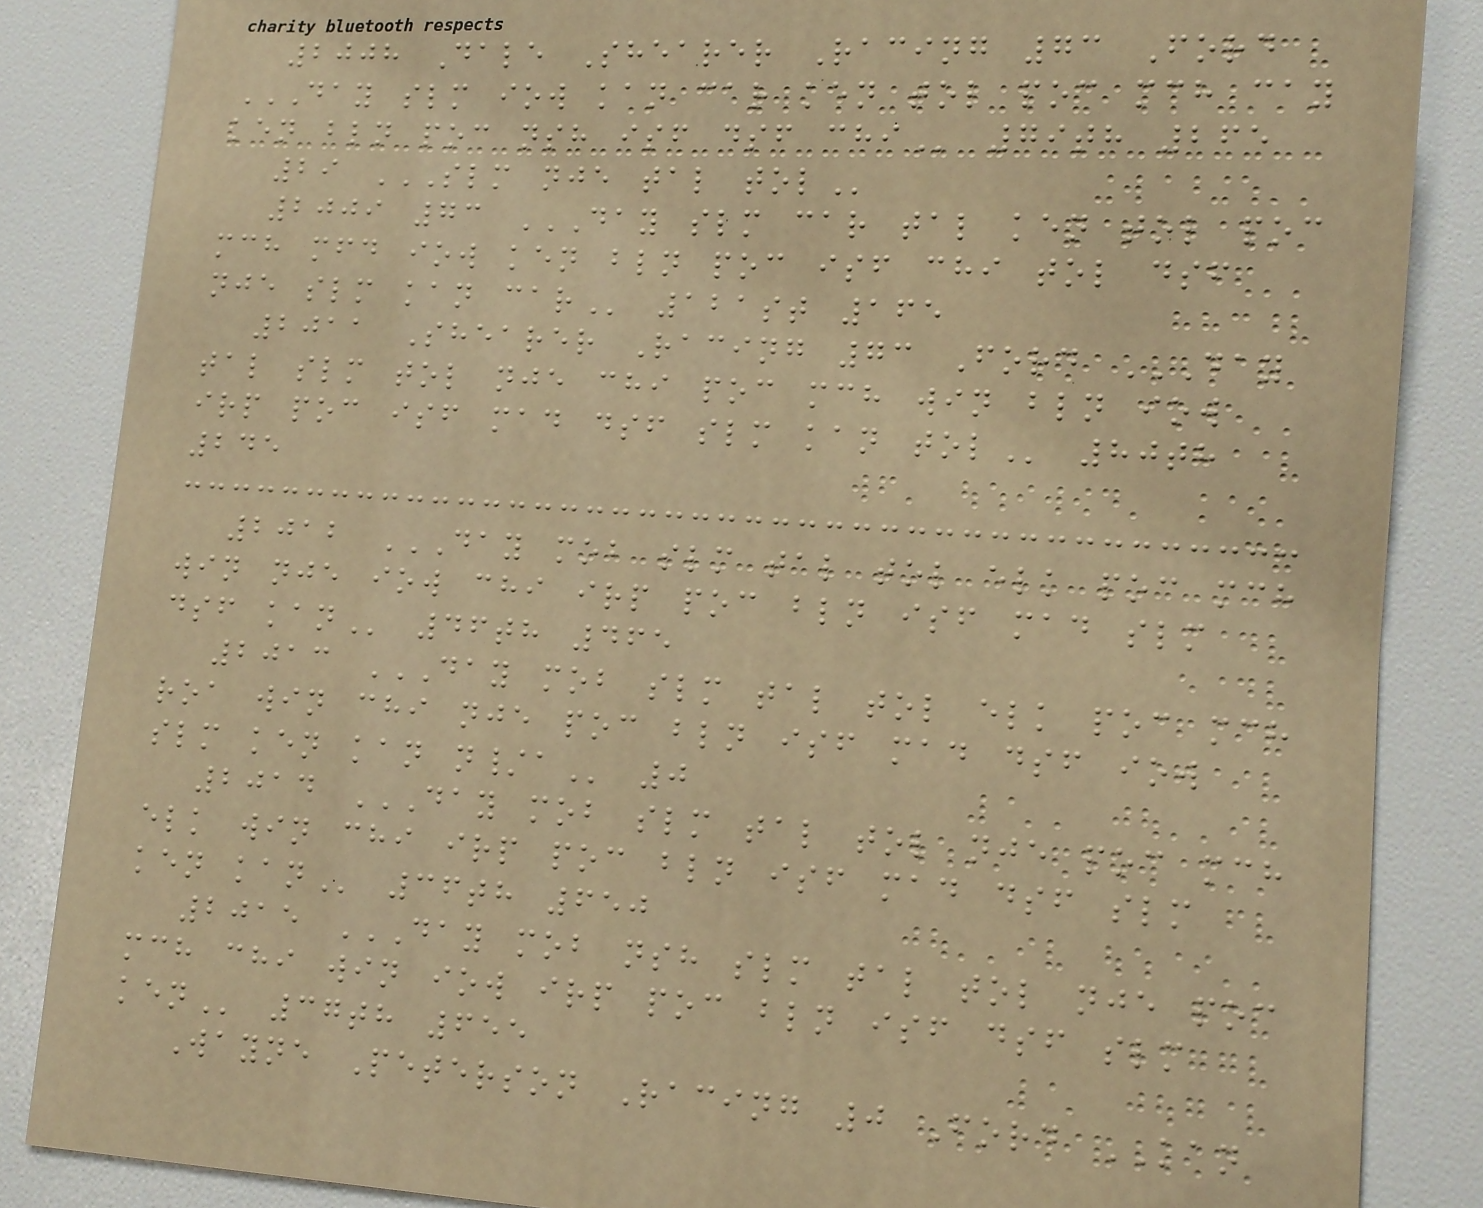2008 Dale Shearer Racing 73 Ford
DAY SLM IOW KAN CAR KEN TOL POC MCH CAY
KEN BLN POC NSH ISF DSF CHI 79th 265
29 SLM NJE TAL TOL
2009 73 DAY SLM CAR TAL KEN TOL POC
MCH MFD IOW KEN BLN POC ISF CHI TOL DSF
NJE SLM KAN CAR 121st 165
2011 Shearer Racing 73 Ford DAY
TAL SLM TOL NJE CHI POC MCH WIN BLN IOW
IRP POC ISF MAD DSF SLM KAN TOL 80th
245
2012 DAY MOB SLM TAL TOL ELK POC MCH
WIN NJE IOW CHI IRP POC BLN ISF MAD SLM
DSF KAN 46th 465
2013 DAY MOB SLM TAL TOL ELK POC MCH
ROA WIN CHI NJE POC BLN ISF MAD DSF IOW
SLM KEN KAN N/A 0
2014 DAY MOB SLM TAL TOL NJE POC MCH
ELK WIN CHI IRP POC BLN ISF MAD DSF SLM
KEN KAN 36th 650
2015 DAY MOB NSH SLM TAL TOL NJE POC
MCH CHI WIN IOW IRP POC BLN ISF DSF SLM
KEN 37th 655
Wayne Peterson Racing 0 Ford KAN
